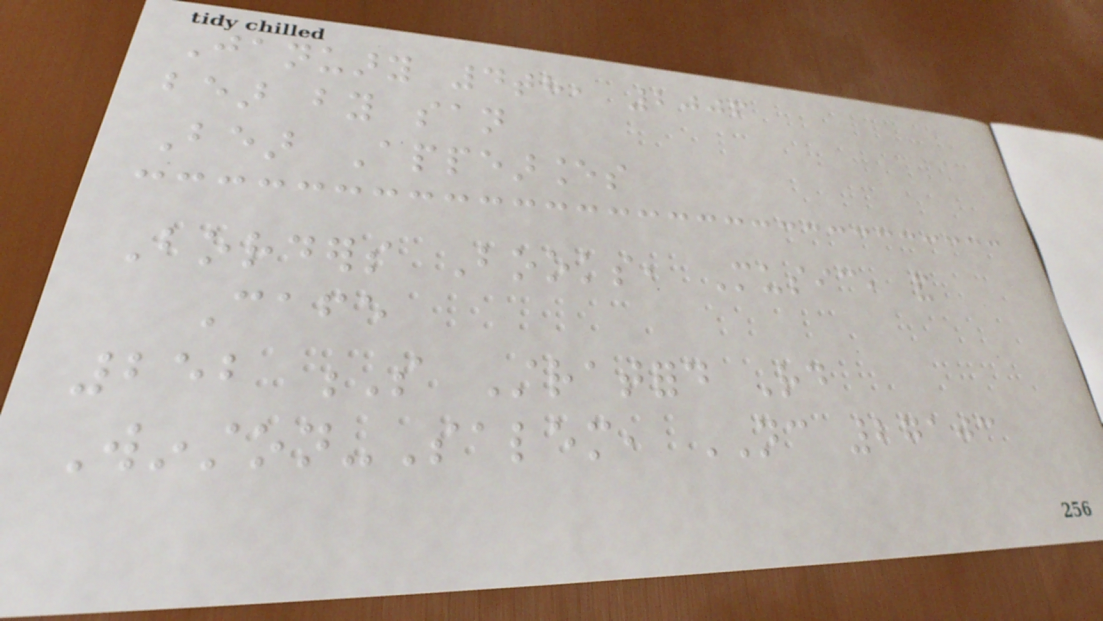January 4th, 2006
bear by san
Bear Appearances
Borders Books, Music, and
Cafe
252 S Stratford Rd
Winston-Salem, NC 27103
